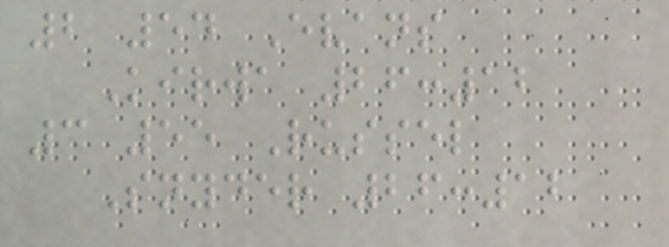2 54 Evans
Kirwa 26:12
3 55 Russel
Snyder 26:12
